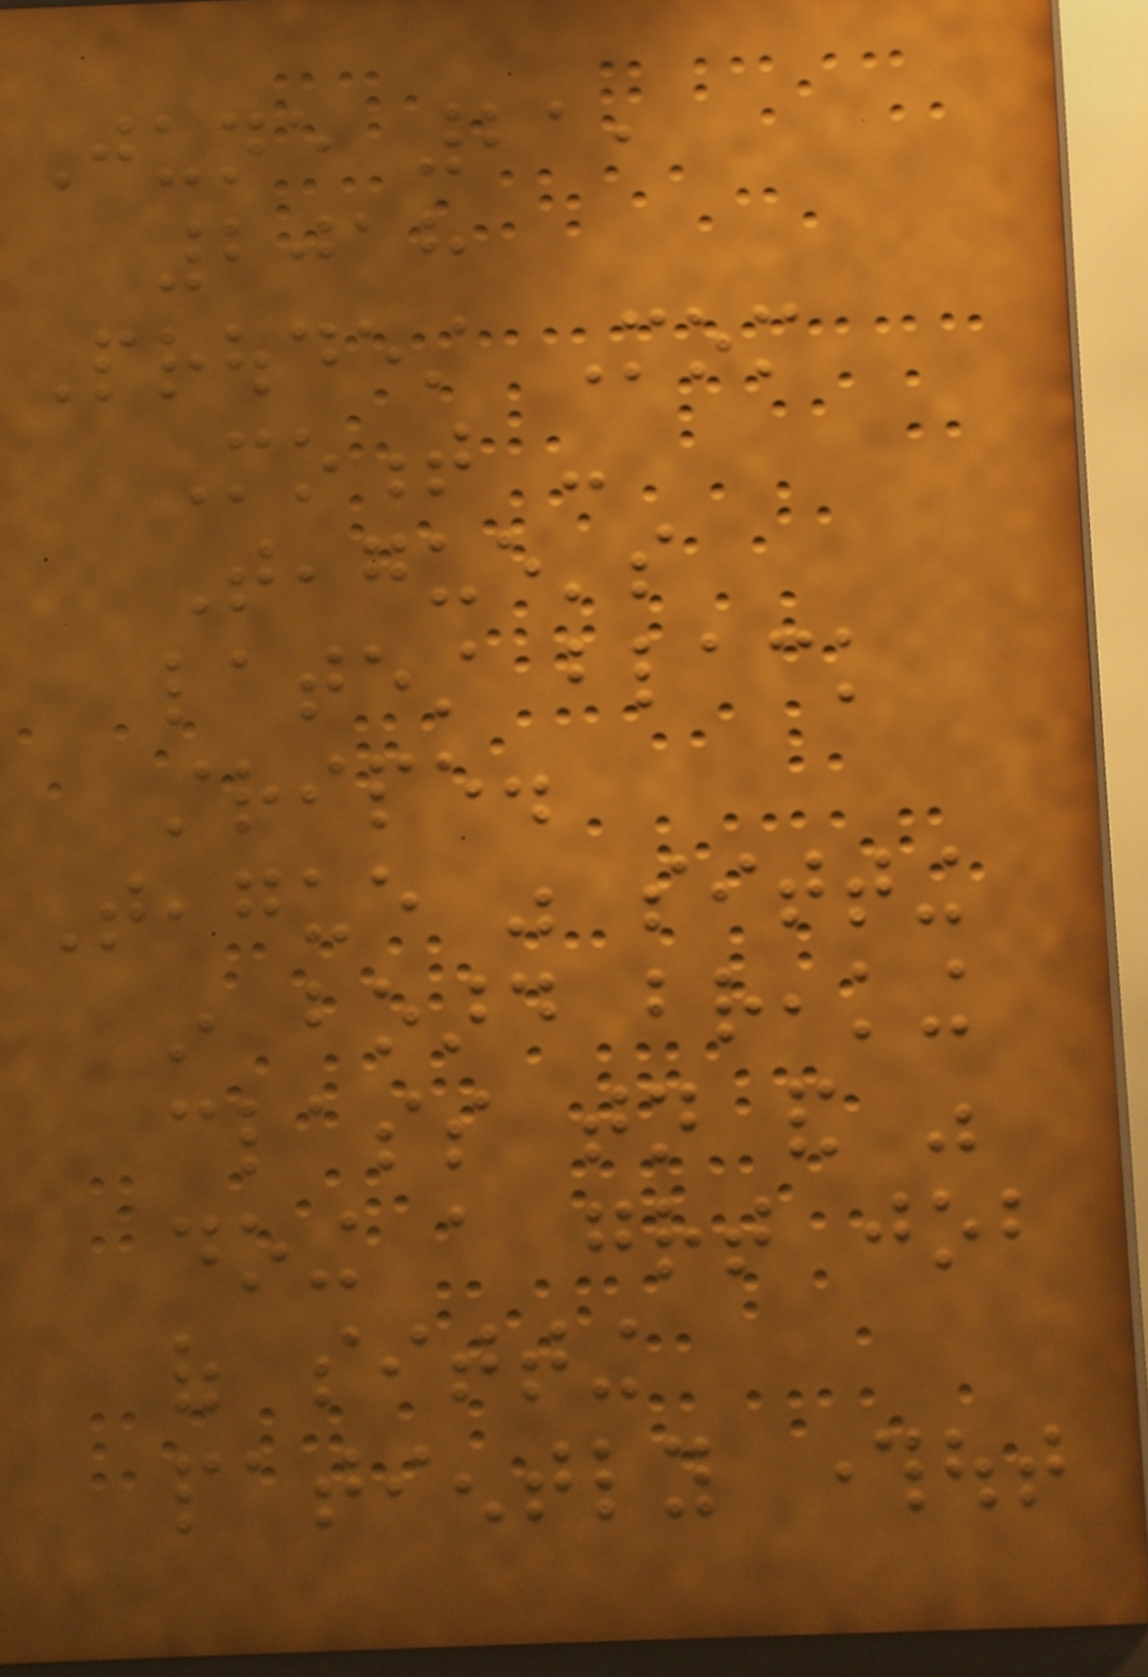June 21,
2018
Proudest Mom
Moment -
Teague's
latest black
stripe.
Teague was sitting
in board breaking
class tonight and was
doing a great job
of sitting
patiently throughout
